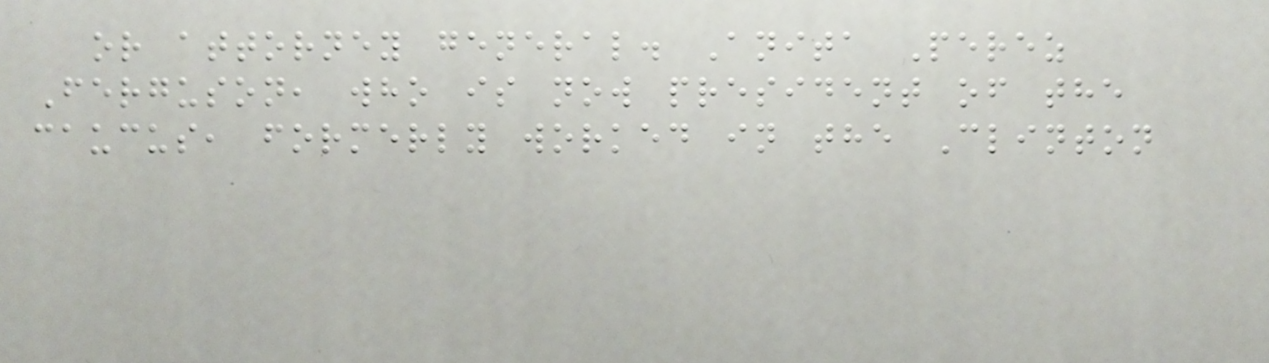or attorney general. Anita Perez
Ferguson, who is now president of the
caucus, formerly worked in the Clinton
